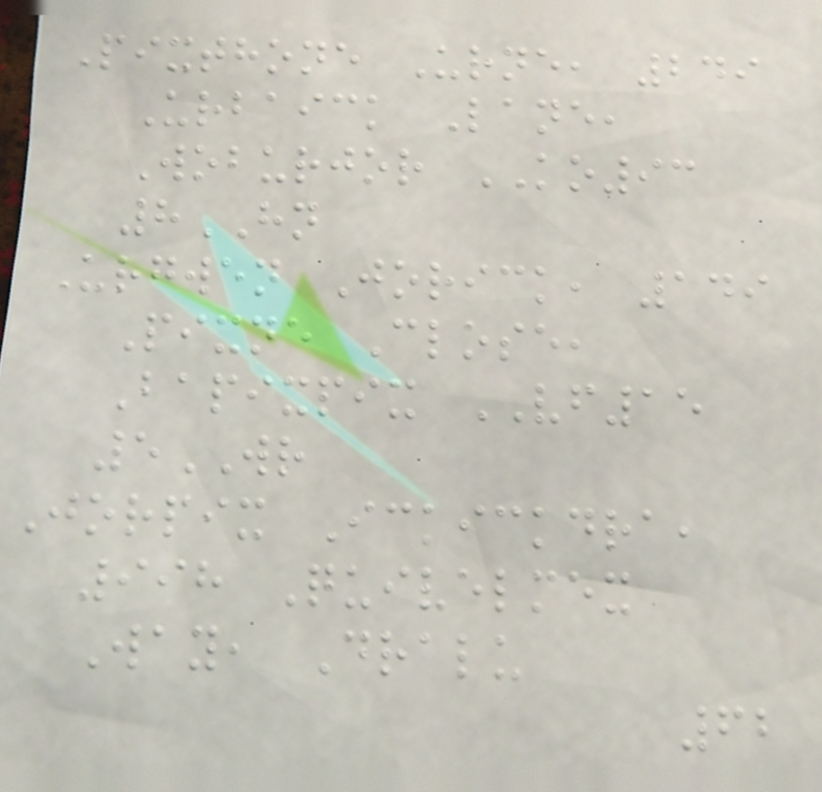Pixthone Urne, 249
Urbaick Lane,
Woburjor KO93
8HN
Urgwen Jorick, 149
Pixne Close,
Bapixpix VF15
5WR
Jorpix Ickickdra,
998 Quivelmex
Way, Dralu
62
